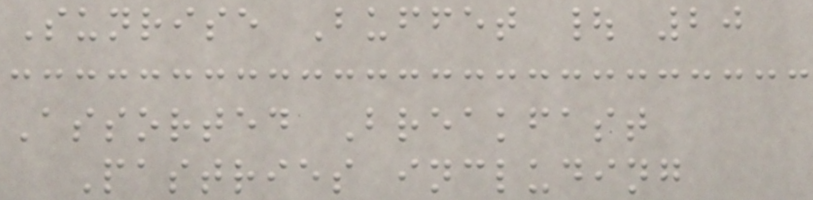Sunrise Buffet | 20
Assorted Breakfast
Pastries including
